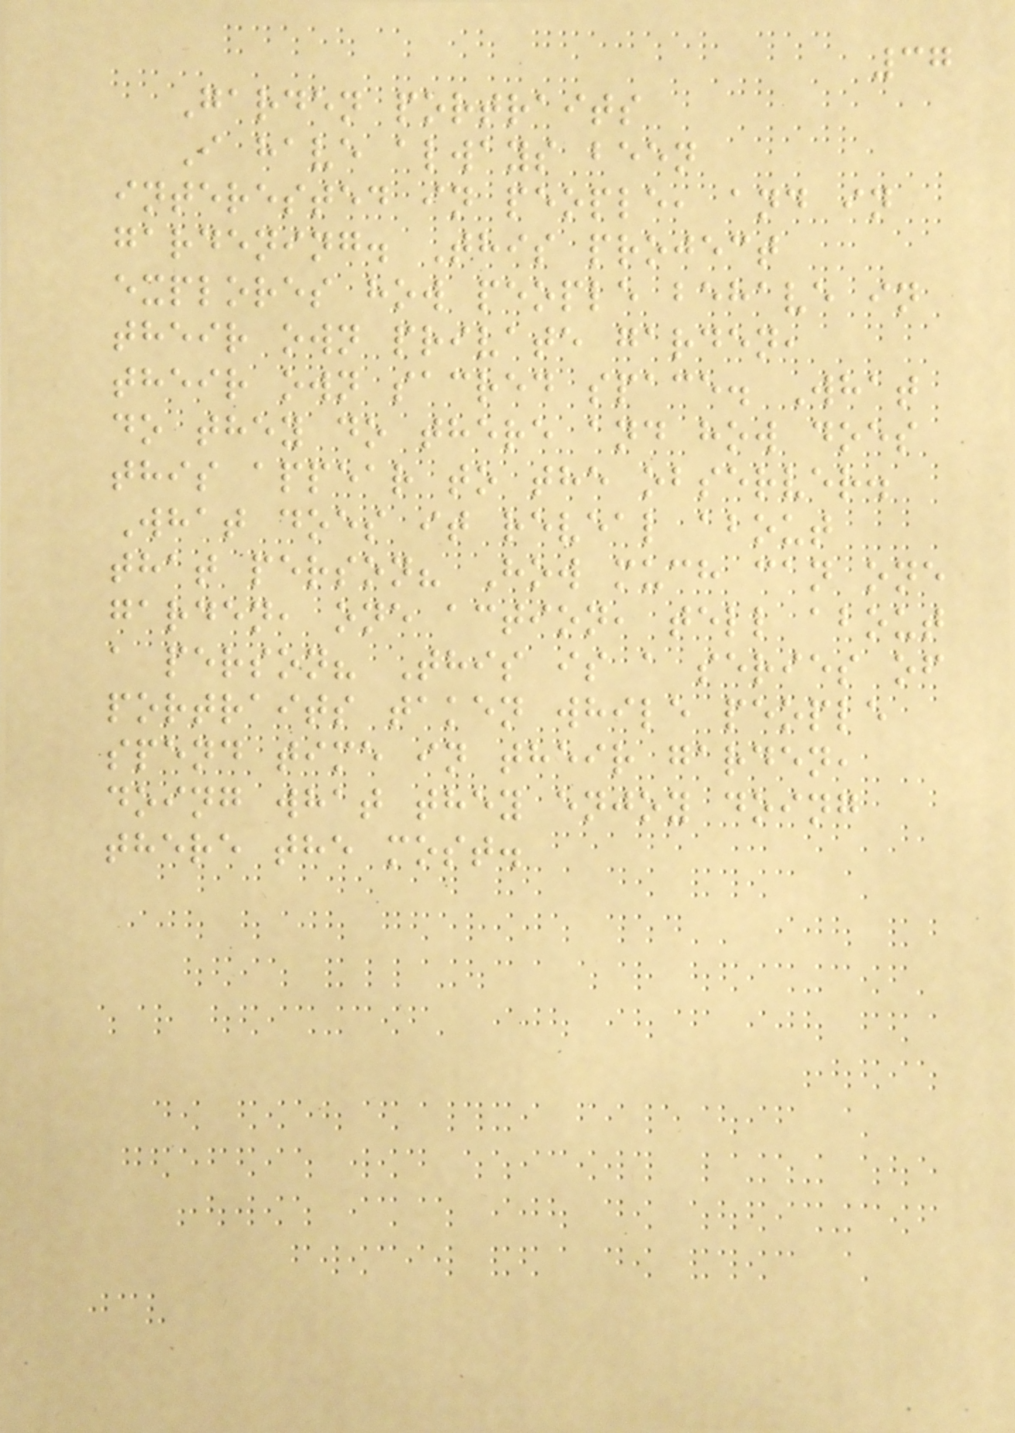37
Garden portraits
I have always been
interested in people, and in
gardening. This project
explores how people behave in
their own private garden,
their own sacred space. What
do they do there and how does
this appear to the observer.
What does it reveal about
that person? How much can one
garden, one action, tell about
a person? This is a series of
portraits taken while people
spend time in their garden,
doing what they enjoy doing
there the most.
